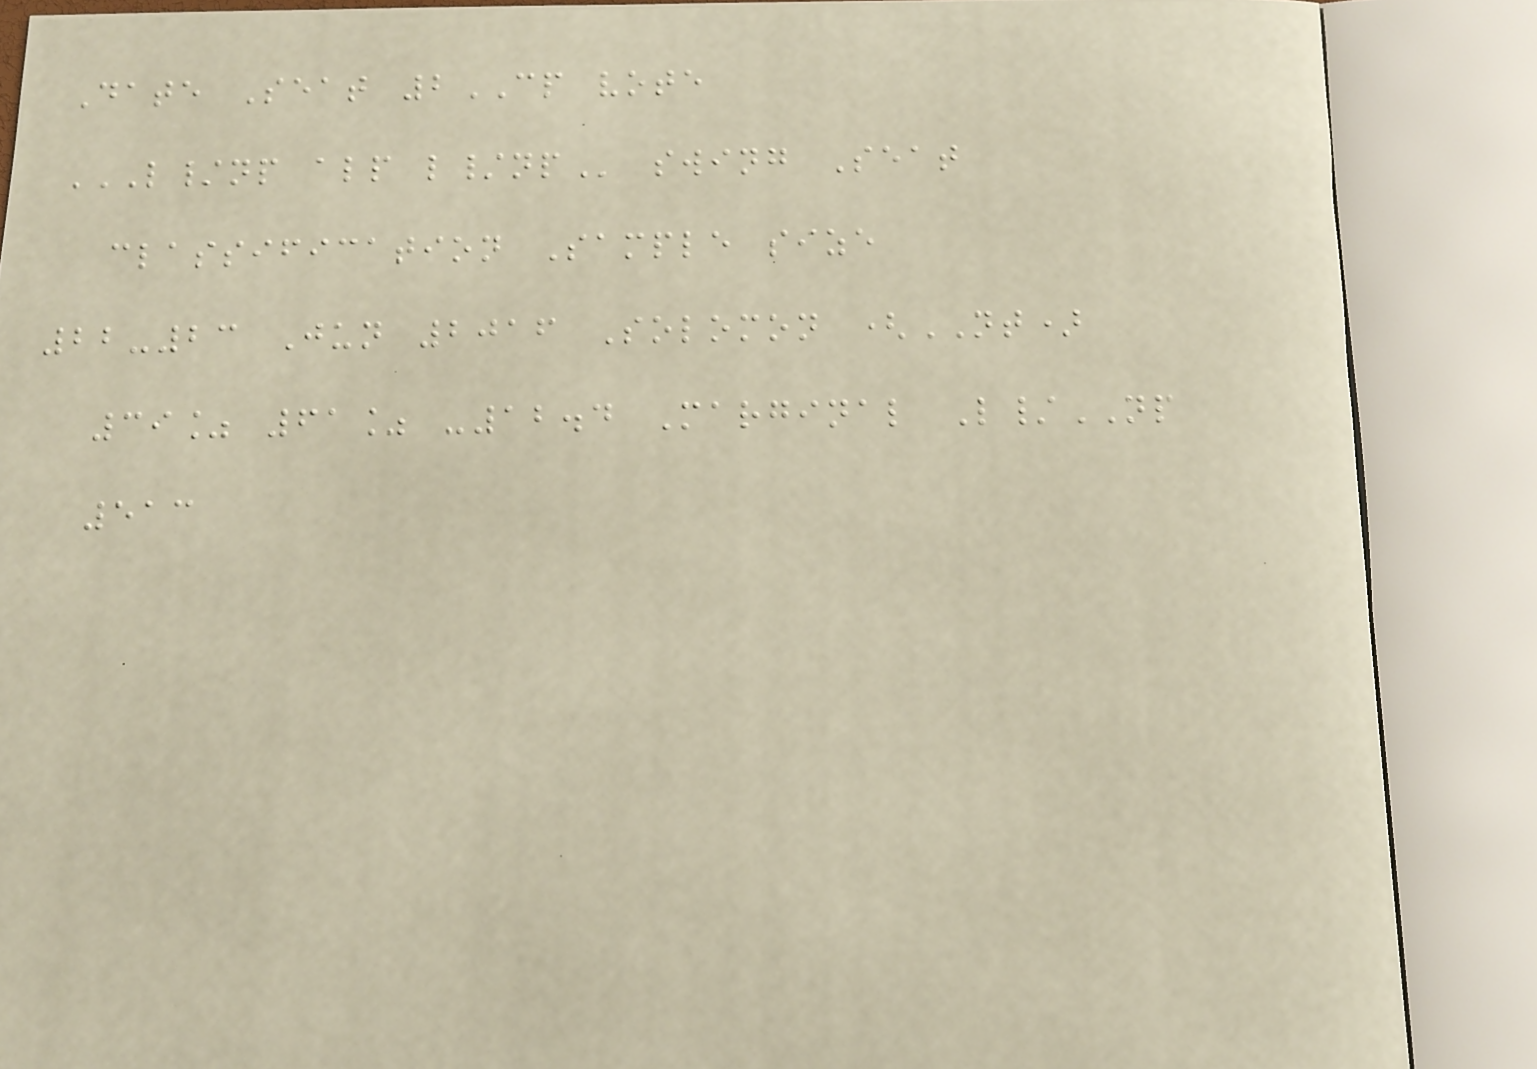Date Seat 2CP vote
L/NP ALP L/NP swing Seat
classification Sample size
22-23 Jun 2016 Solomon (NT)
39% 61% -12.4 Marginal L/NP
513
